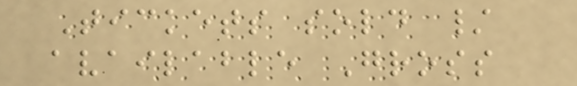Tickets sold /
available Gross
